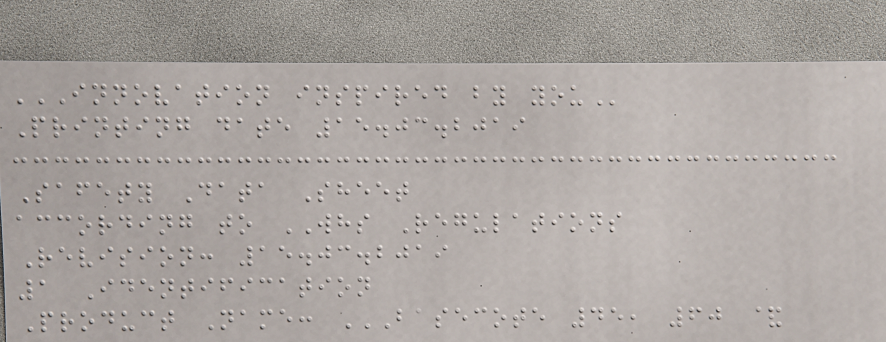INNOVATION INSPIRED BY YOU
Printing date 15.03.2019
Safety Data Sheet
according to WHS Regulations
Revision: 15.03.2019
1 Identification
Product Name: BASECOTE 45, 60 &
